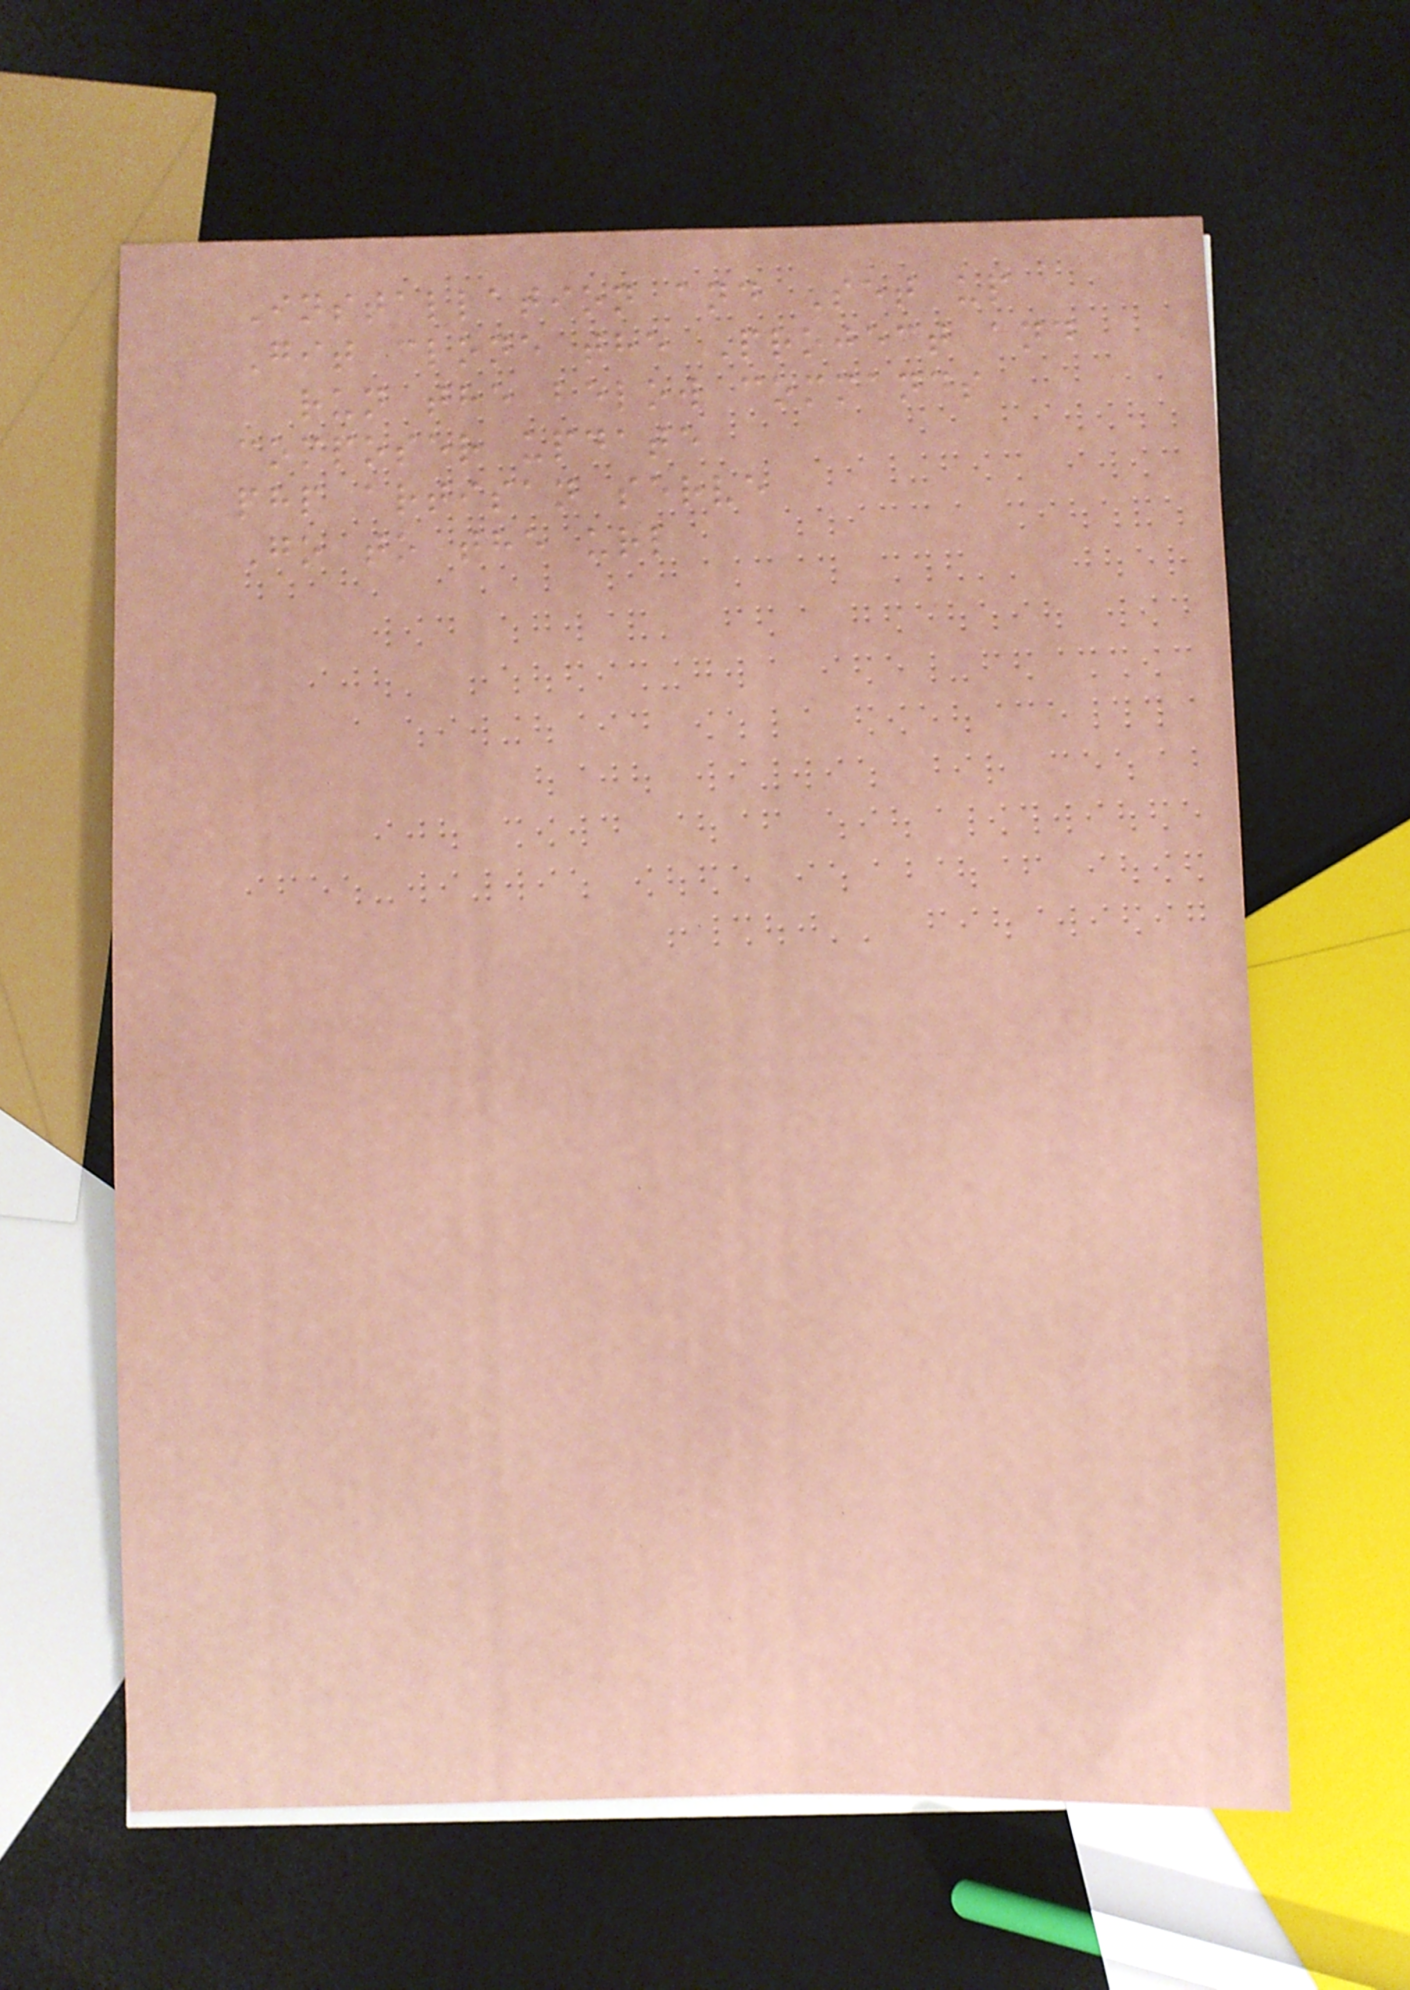Installation and Set up
Git clone the Project and
run the below commands
composer update
php artisan serve
Go to the url
